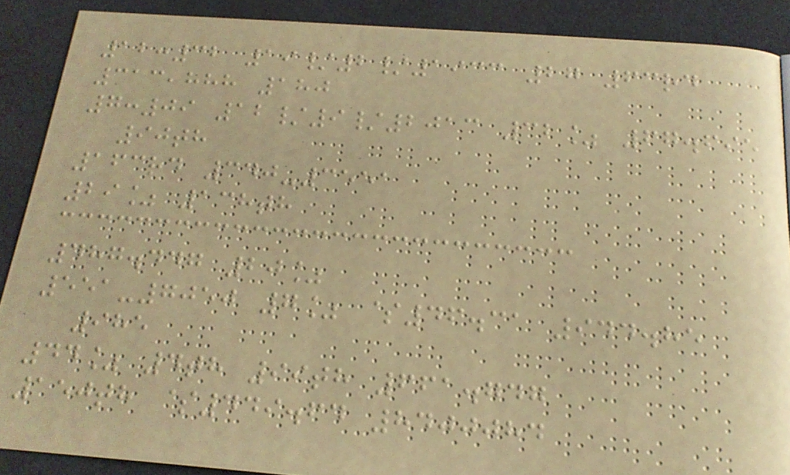12:32 19/2/1933 27 63rd
313,888 180
7:09 12/9/2013 32% 67.695
90th
163rd 340-3551
29% 138th
487.447 20%
551-7050 7% $46.31 944.85
985
44% 4th 99th 661.747
150th $449.64 8400084
